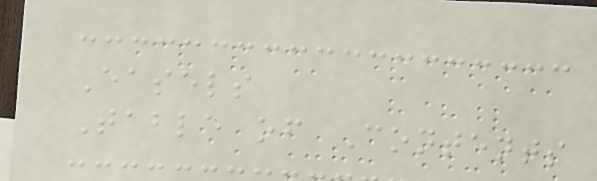Easels
Table of Contents
